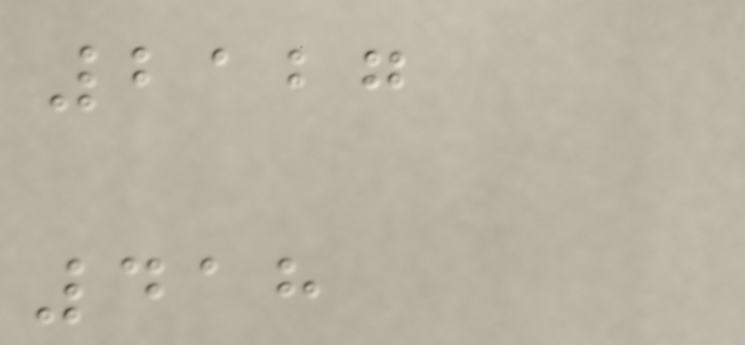2127
418
